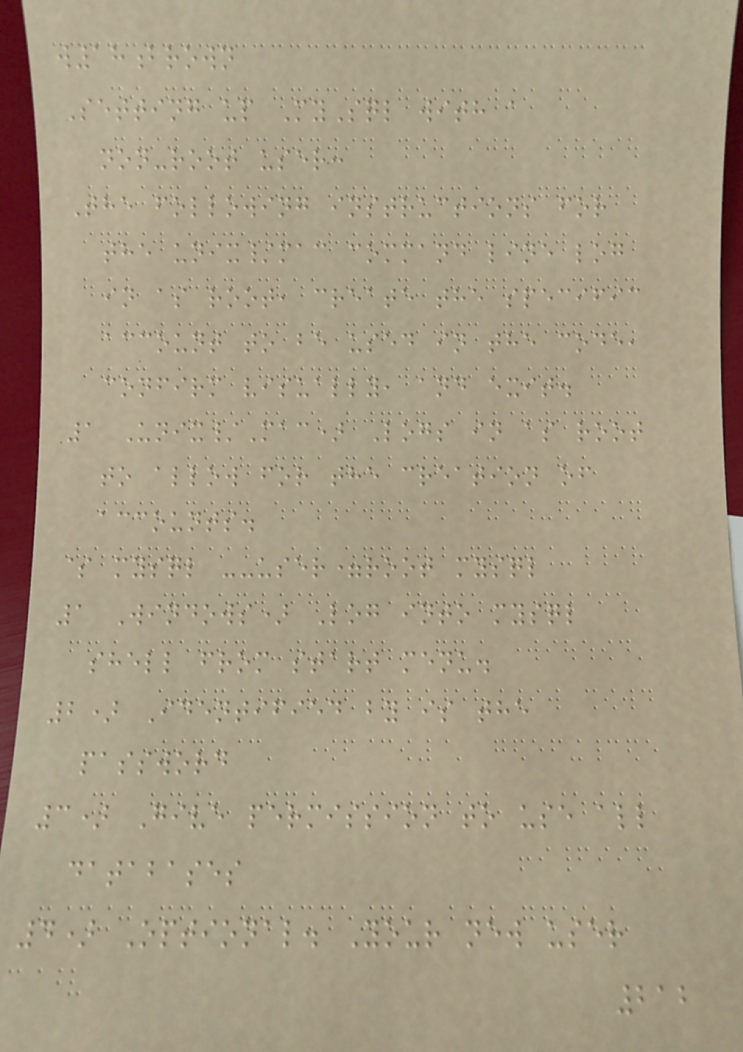w18brown
Setting up MySql with a
non-root user:
The following instructions for
the unix/mac command line log
in as root, create the specific
account to be used in the code,
confirm visually, and exit.
1 Unix/Mac) Logs in as root
to allow for the creation of
accounts.
$ mysql --user=root mysql
1 Windows) Log into mysql
shell from start menu.
2) Identified by is the
password
3) Give permission to use all
databases
4) Optional. Your new user
212
